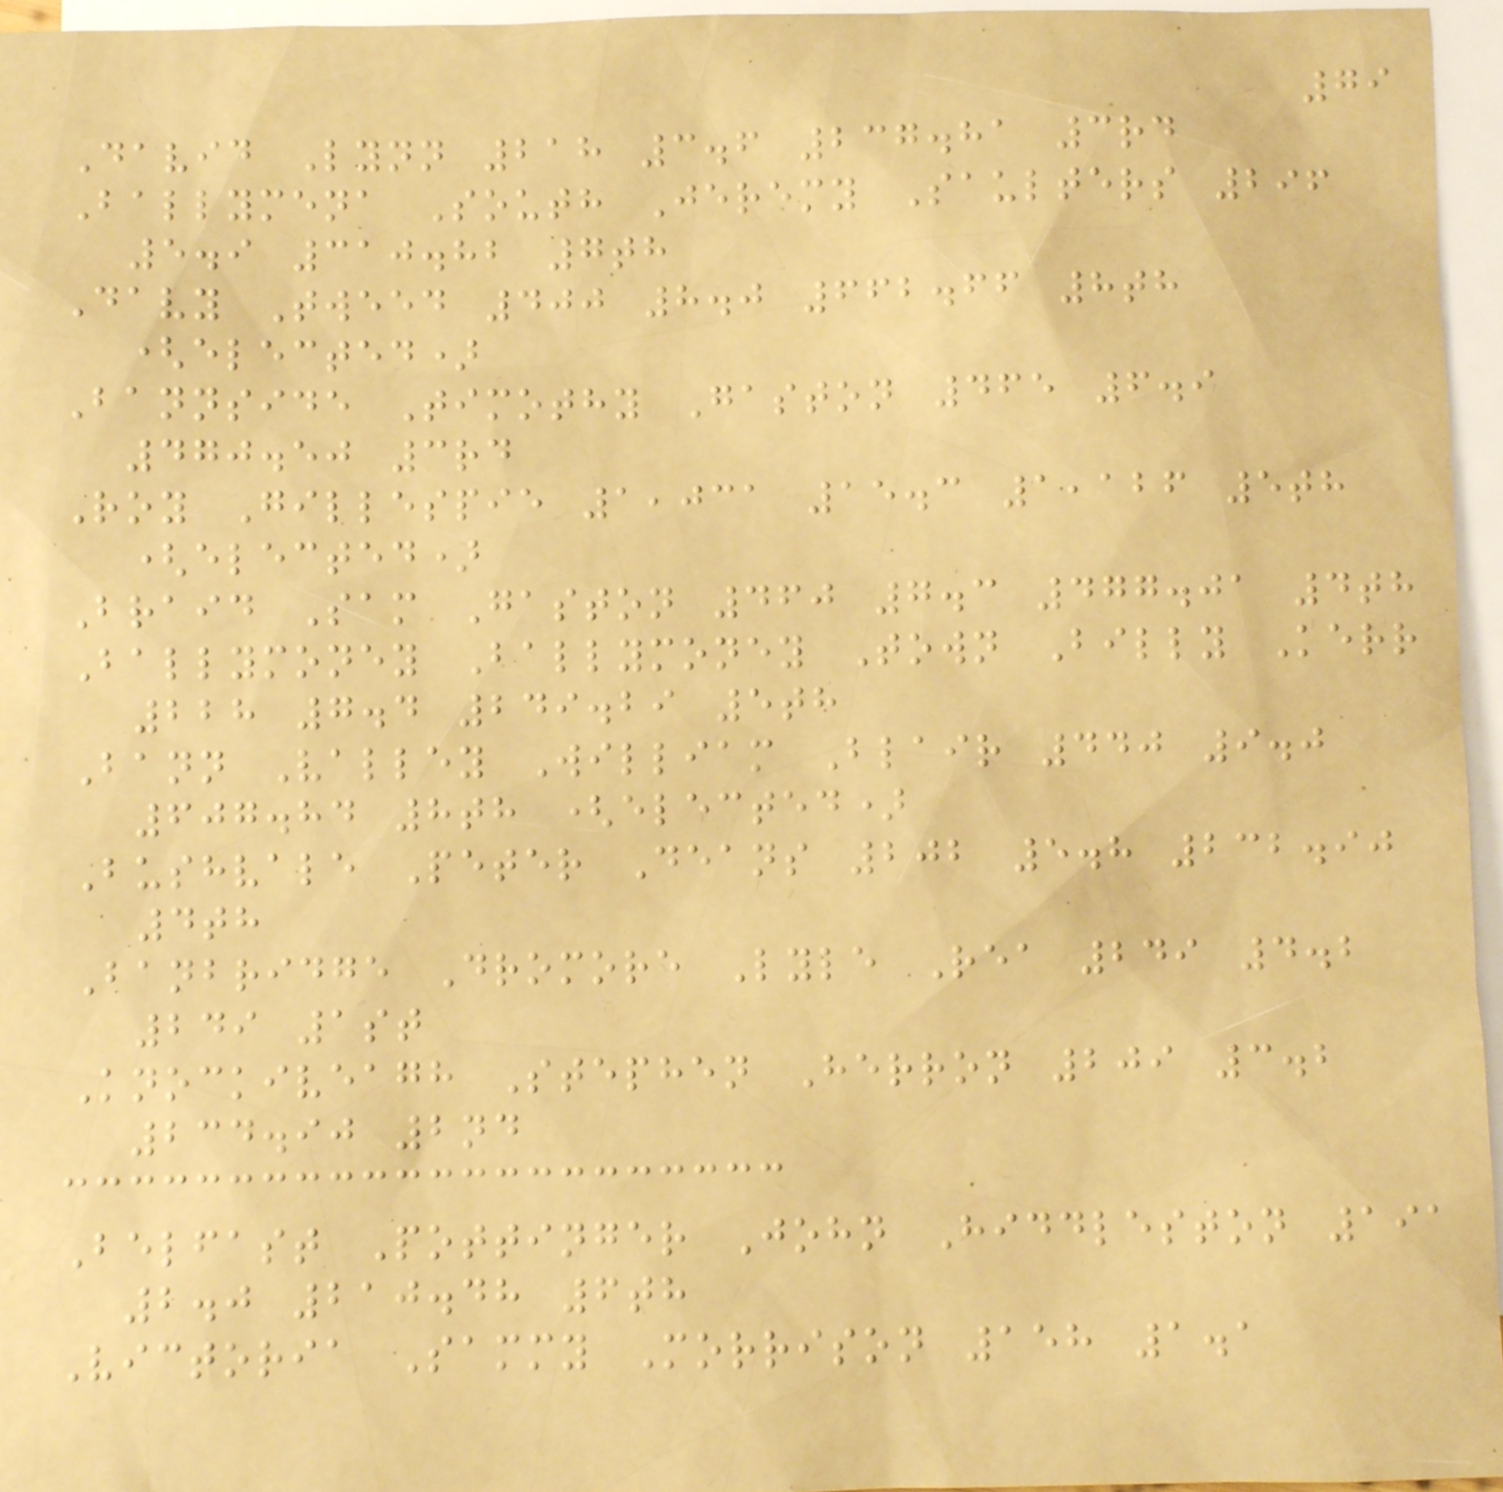79
David Lynn 218 3.6 237.81 3rd
Ballymena South Jeremy Saulters 296
5.9 310.82 7th
Davy Tweed 400 8.0 662.66 8th
(elected)
Bannside Timothy Gaston 465 6.9
470.50 3rd
Roy Gillespie 1,031 15.3 1,126 5th
(elected)
Braid Sam Gaston 460 7.3 477.01 4th
Ballymoney Ballymoney Town Billy Kerr
228 7.4 249.29 5th
Bann Valley William Blair 440 9.0
607.84 8th (elected)
Bushvale Peter Deans 202 5.8 232.90
4th
Banbridge Dromore Lyle Rea 249 4.2
249 1st
Knockiveagh Stephen Herron 209 3.2
234.90 2nd
Belfast Pottinger John Hiddleston 191
2.0 210.48 6th
Victoria Sammy Morrison 158 1.1
